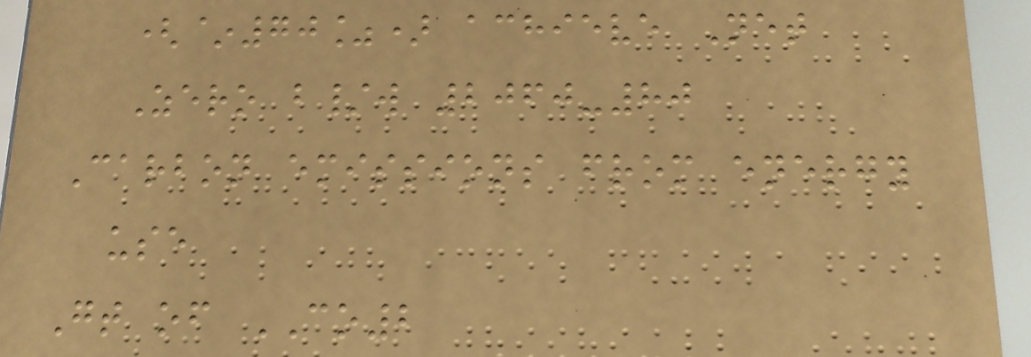(~70%) achieve Net
Zero b/w 2060-80
Carbon emissions from energy
use
Gt of CO2
